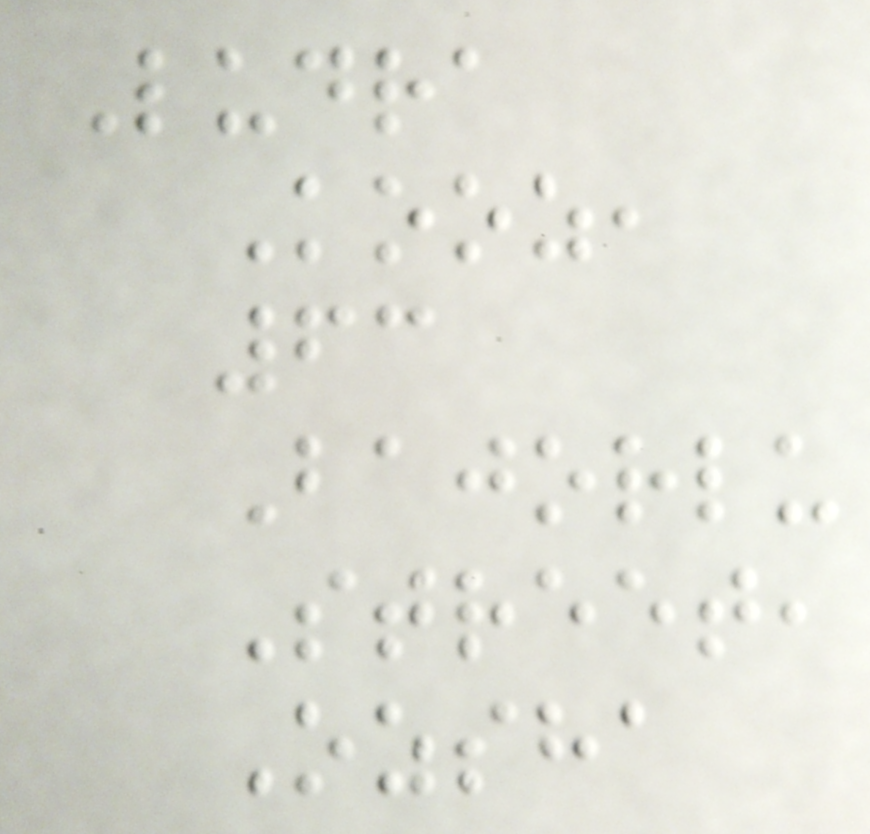Ludra
Kooz,
63
Bajorlu
Street,
Ozsha
